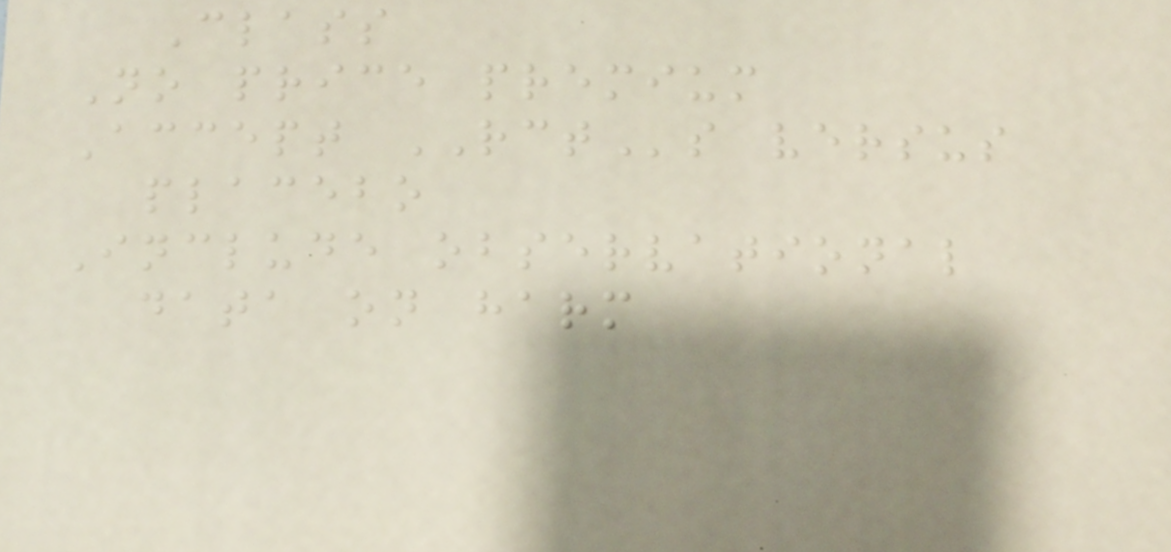Class
No price premium
Accept RCTs versus
placebo
Include observational
data on harm
